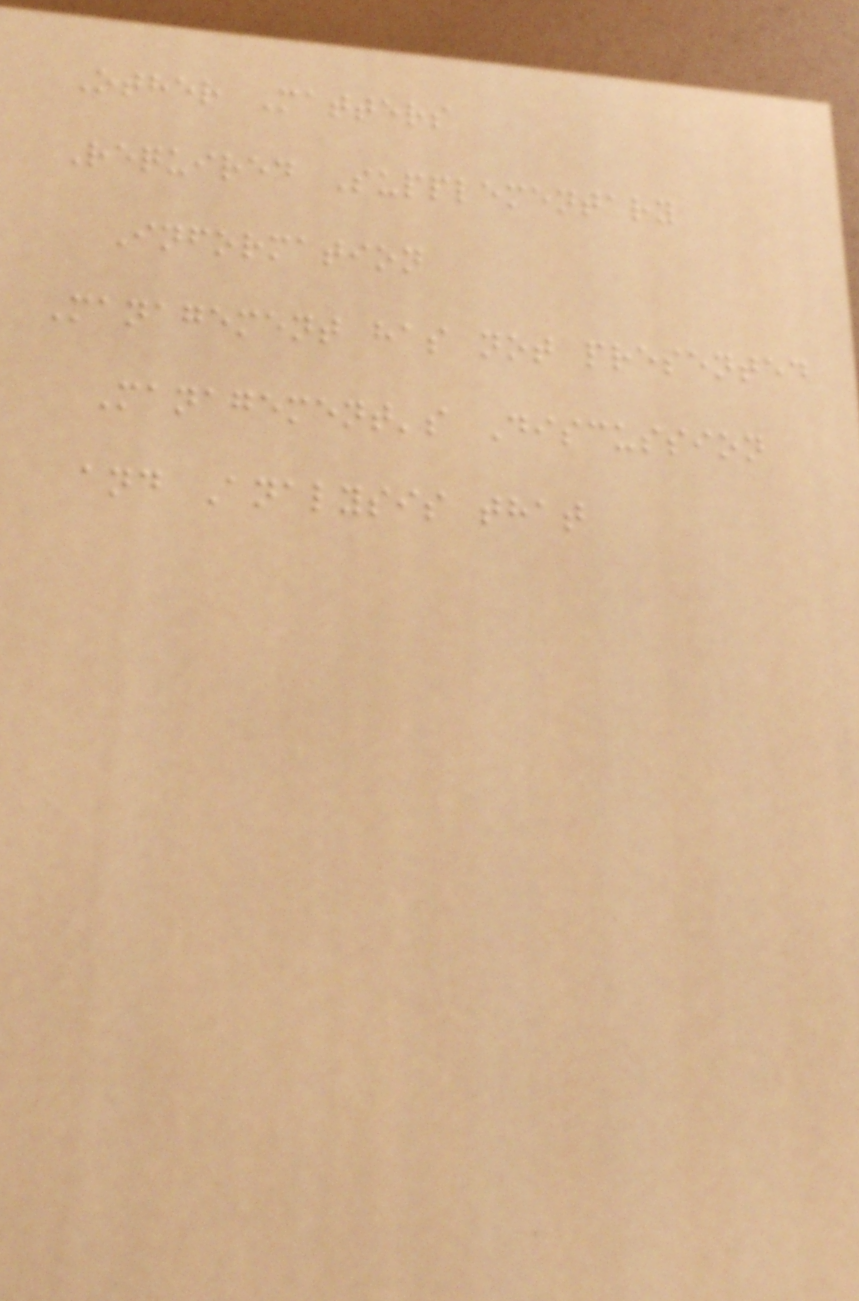Other Matters
Required Supplementary
Information
Management has not presented
Management's Discussion
and Analysis that
